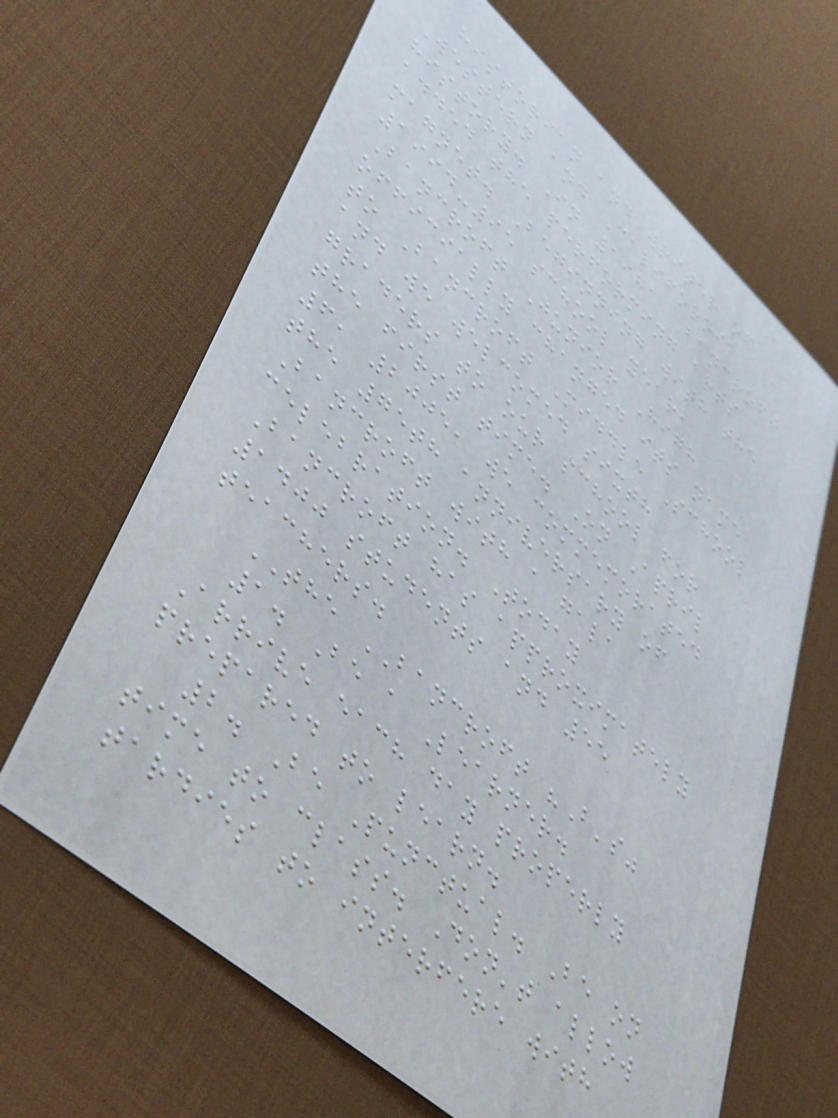historian and writer of
Western and California
history. In 1981 Bancroft
added the performing arts
magnet. Beginning with the
1994-95 school year,
Bancroft Junior High
officially changed its name
to Bancroft Middle School
and we welcomed sixth
graders to our school for
the first time. On April
6, 2005, we commemorated
the 75th anniversary of
Bancroft with a gala
celebration. Today
Bancroft has approximately
1400 students and 55
teachers.
THE BANCROFT "B's"
1. Be a Learner.
Arrive each day properly
prepared to learn.
2. Be Punctual. Be on
time to class. Don't allow
tardies to interfere with
